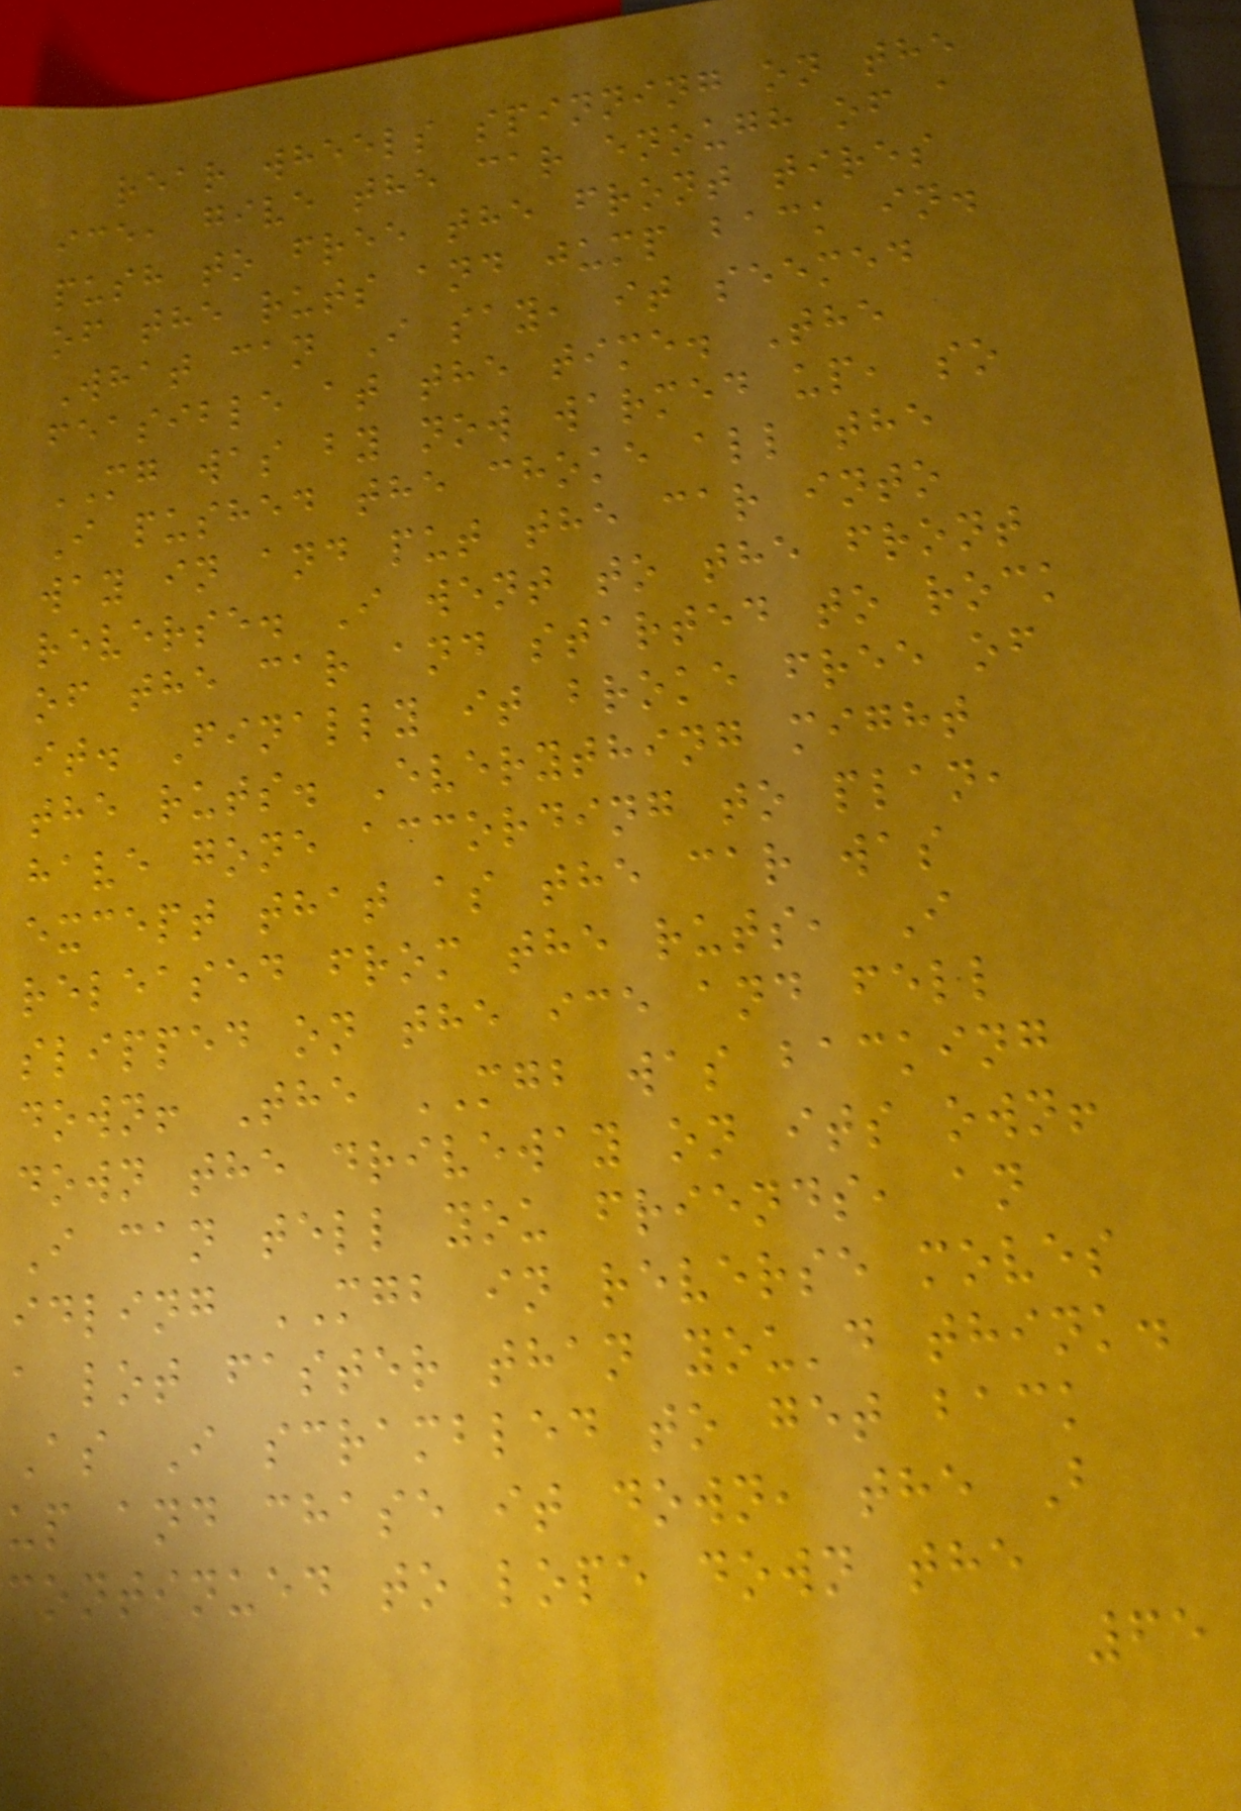rear wheels spinning on the
ice, give the car enough of a
push to free the front tires
of the ruts and jump back in.
What can I say, it seemed
feasible at the time. The
MG was by now warmed up, so
I pushed the choke all the
way in and put the car into
reverse. I went to the front
of the car and started to rock
it. Finally it broke free of
the ruts. Everything might
have gone according to plan,
except that as the car was
released from the ruts, I
slipped on the ice and fell
down! The MGB was backing
down the driveway on its own!
I can tell you friends, an
idling MGB in reverse moves
a lot faster than you'd think.
As I scrambled to get back
up and chase it down, the B
continued to lope down the
65
